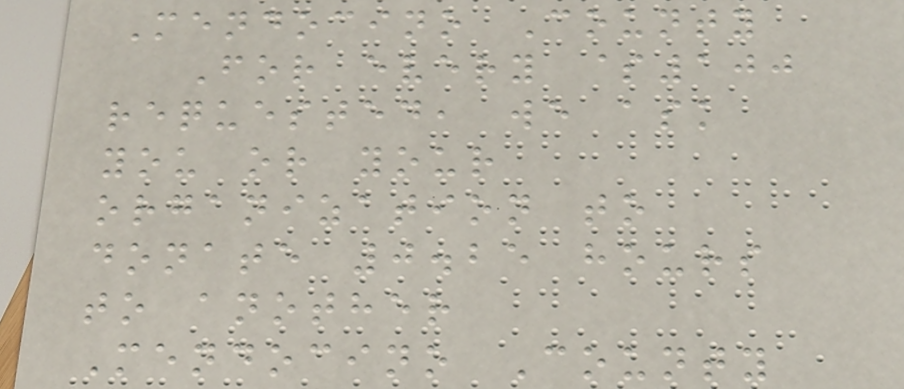Mendocino County
For every $100
requested, we ask
you or your
organization to
donate 0.25 hours
to another
Mendocino County
